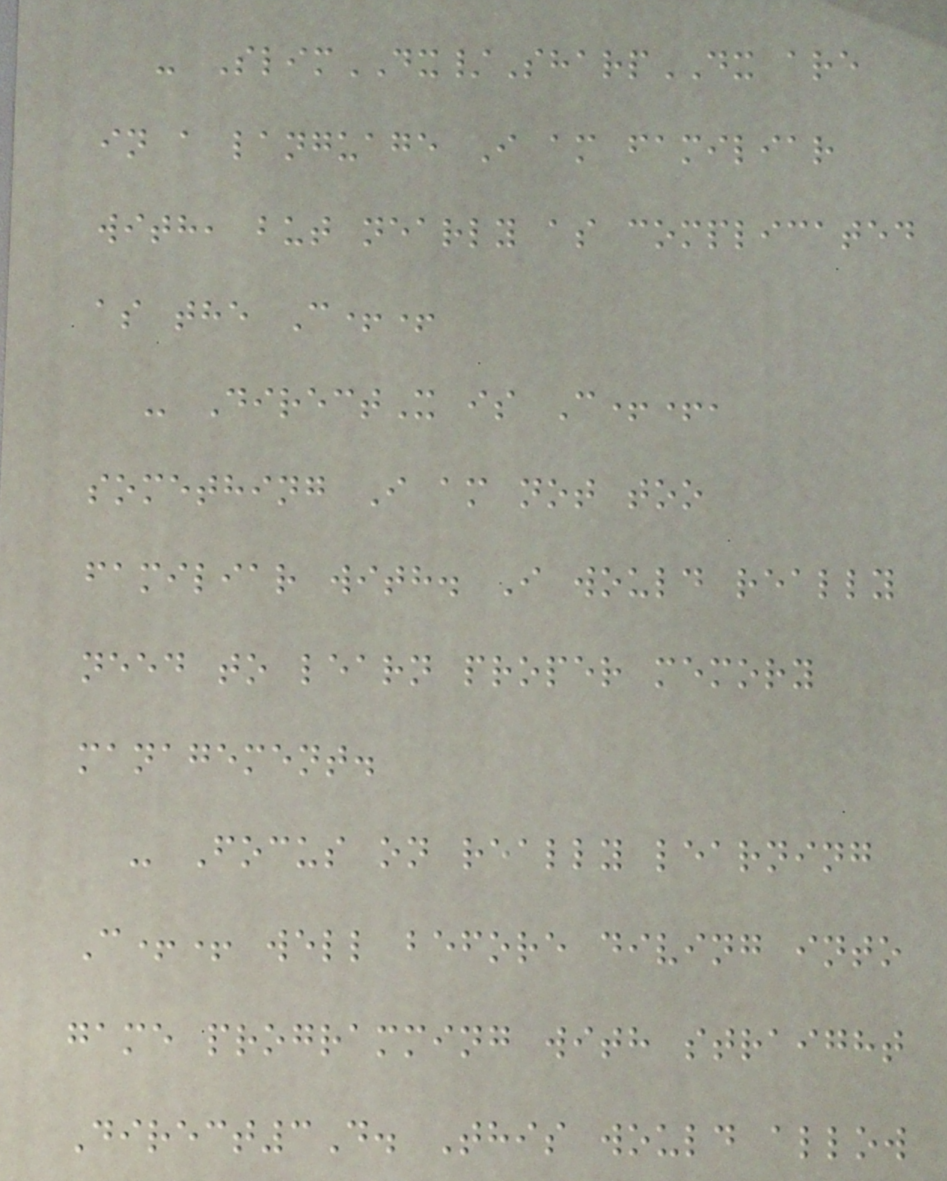- SlimDX/SharpDX are
in a language I am familiar
with, but nearly as complicated
as the C++
- DirectX is C++,
something I am not too
familiar with. I would really
need to learn proper memory
management.
- Focus on really learning
C++ well before diving into
game programming with straight
Direct3D. This would allow
